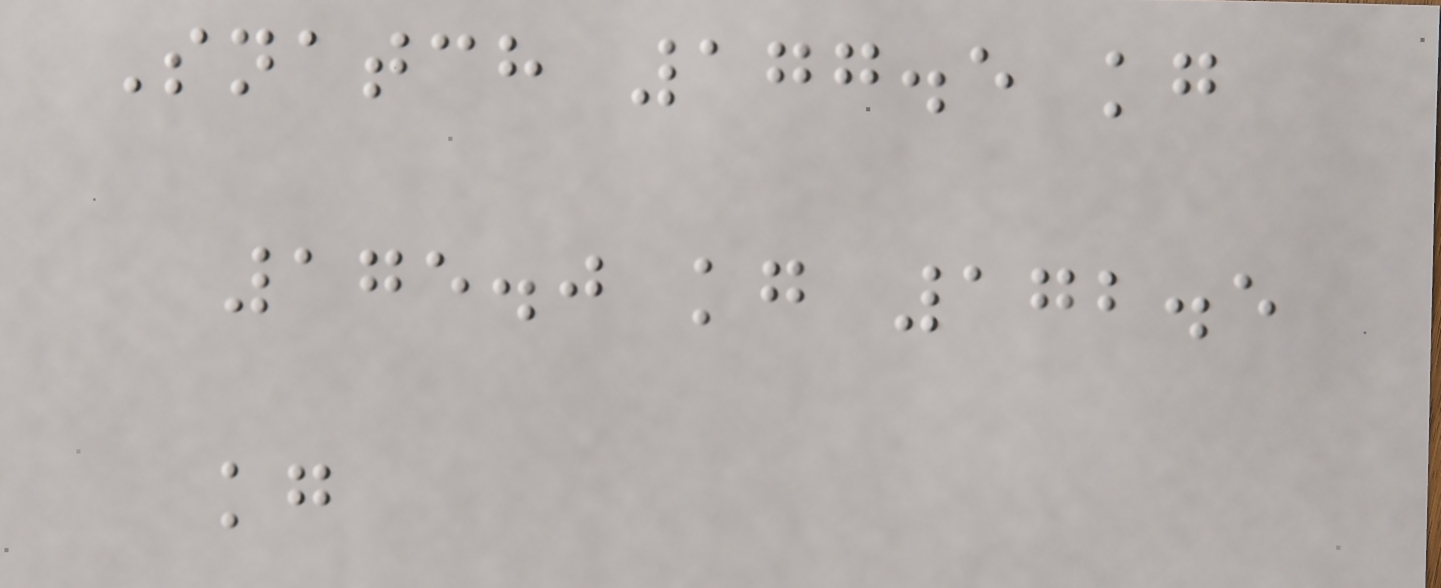Snatch 177.5 kg
175.0 kg 172.5
kg
